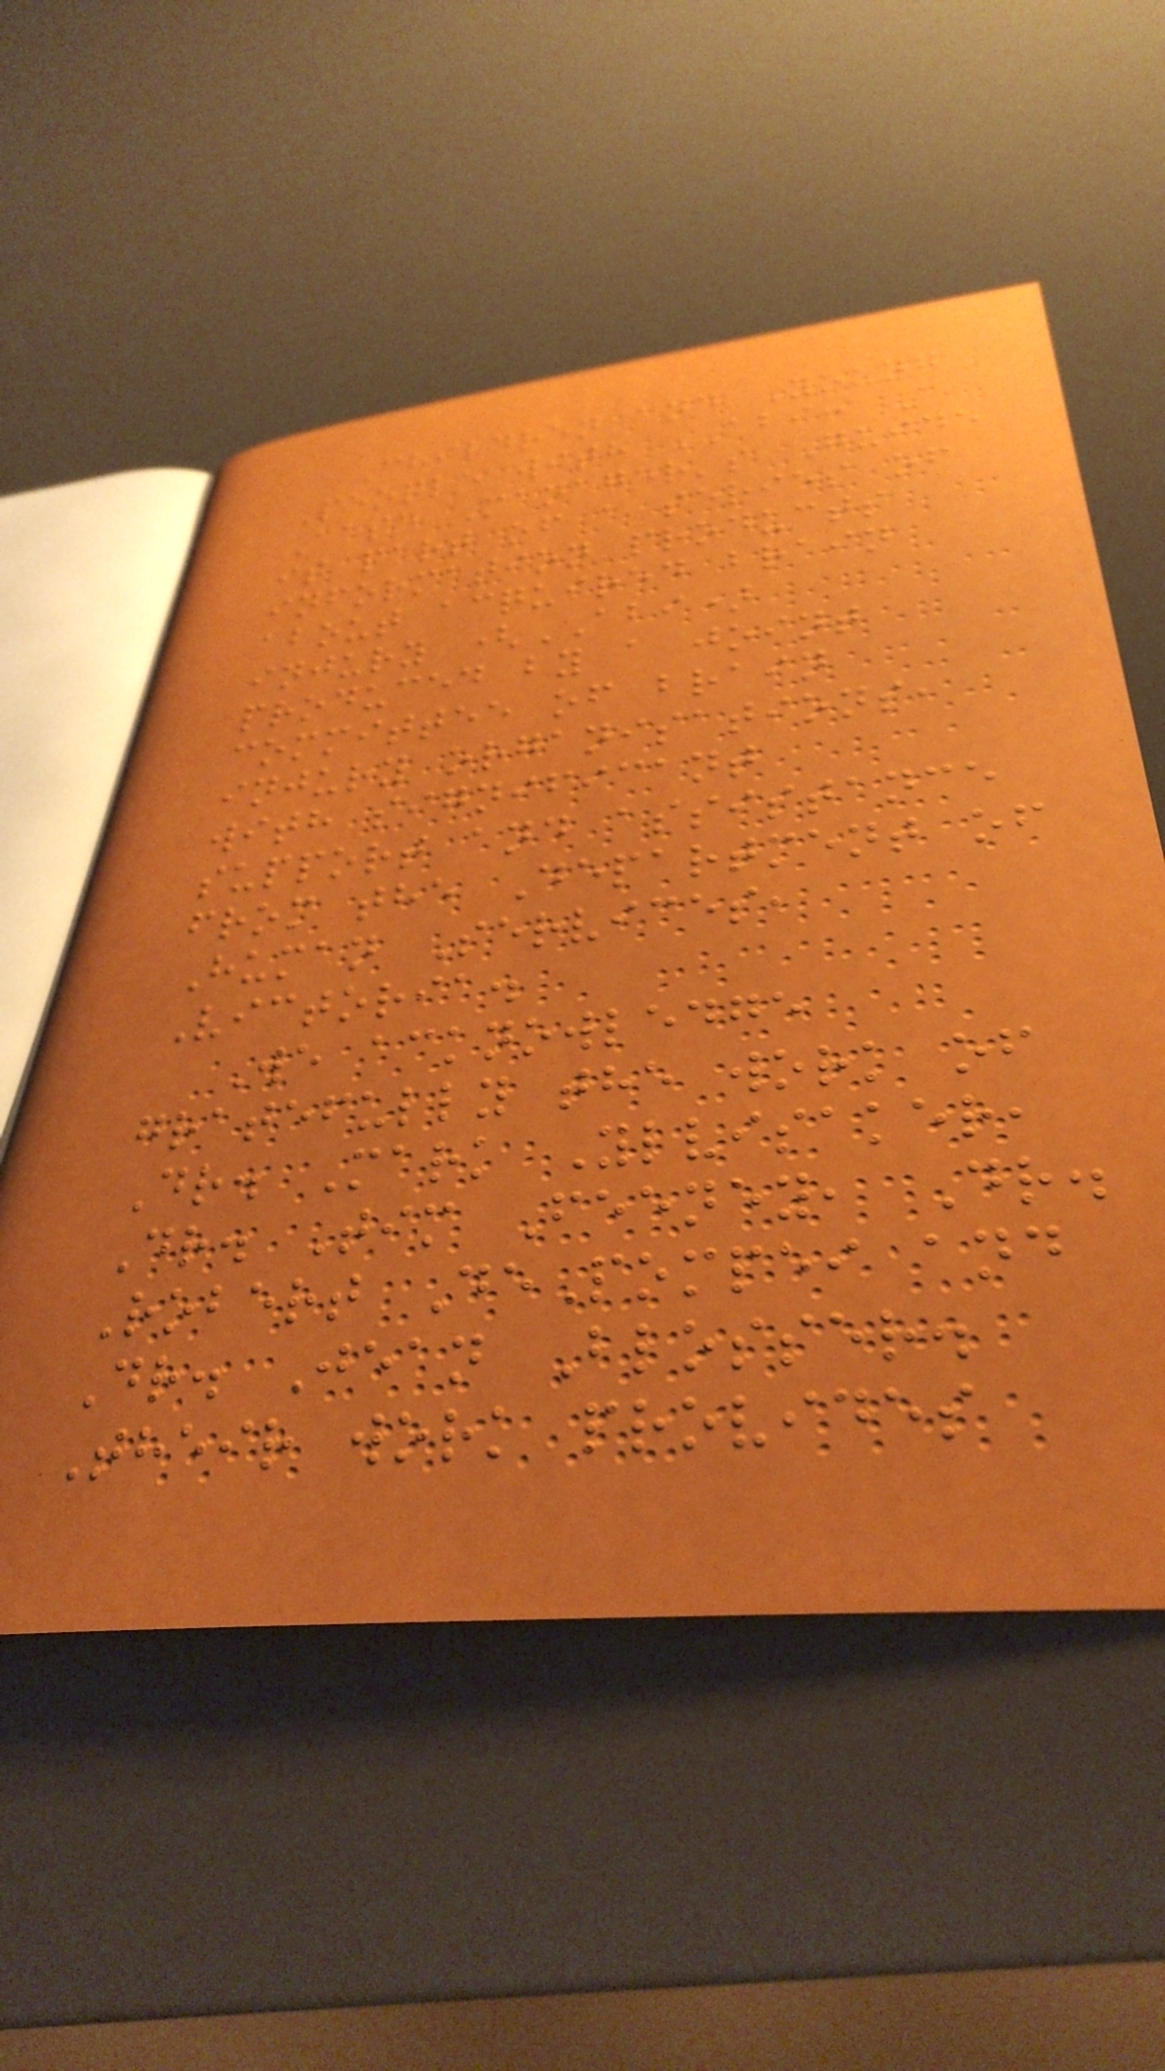Children and Young
People with ABI: A
Case Manager's Guide
is part of a series of
information products
about acquired brain
injury (ABI)
produced by a joint
committee of brain
injury organisations,
with significant
support and assistance
from the Department of
Human Services,
Victoria.
We acknowledge
gratefully the work of
Dr. Mark Ylvisaker,
Dr. Tim Feeney, Dr.
Robert DePompei and
Dr. Jean Blosser.
Their work provides
